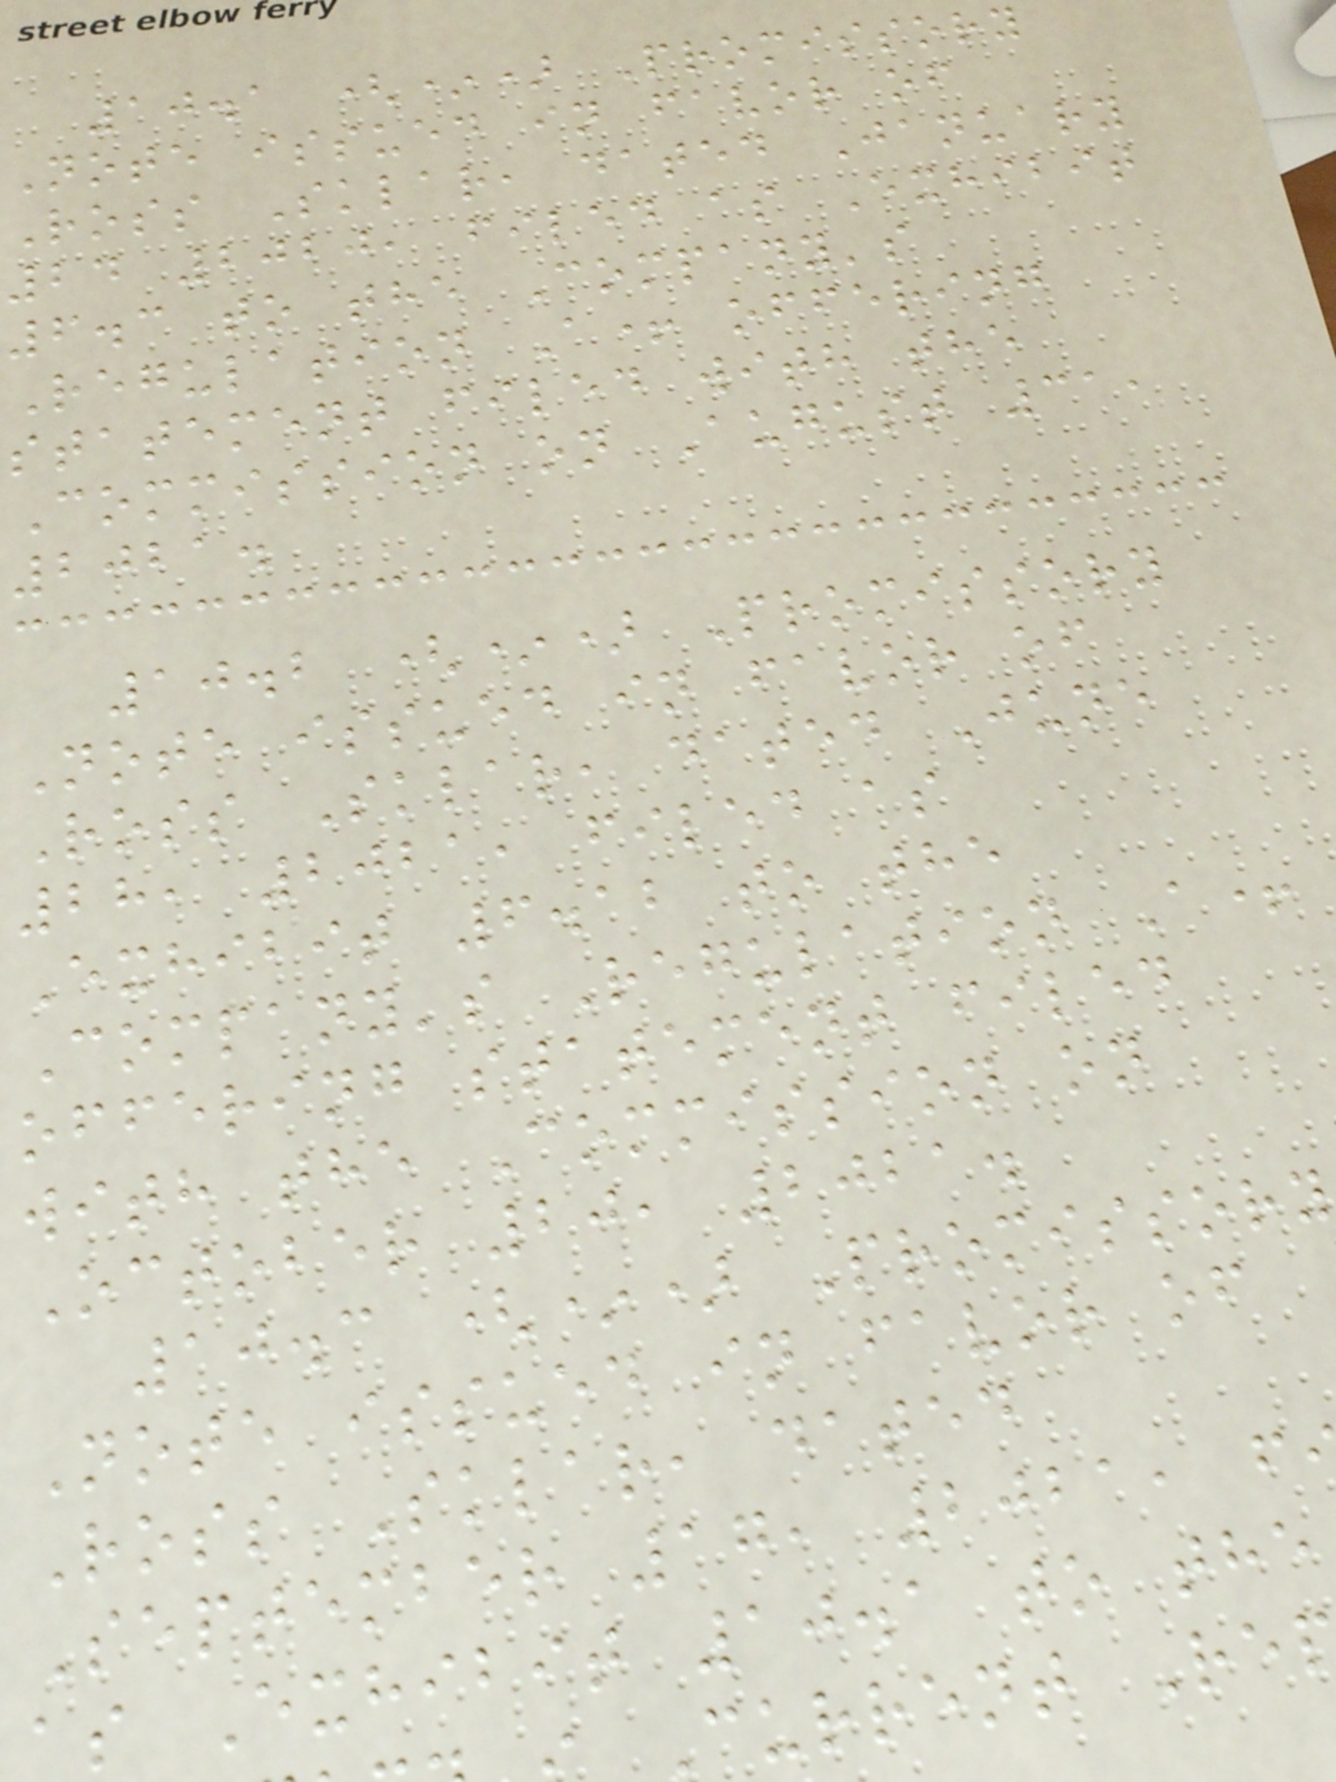10.1 (*) Promissory
Note issued in favor of
Ross Sklar, dated January
24 2020, filed as Exhibit
6.3 to the Company's
Regulation A+ offering
statement filed with the
Commission on August 31,
2021.
10.2 (*) Promissory
Note issued in favor of
Ross Sklar, dated June
28, 2021, filed as
Exhibit 6.12 to the
Company's Regulation A+
offering statement filed
with the Commission on
October 20, 2021.
10.3 (*) Promissory
Note issued in favor of
Ross Sklar, dated
September 17, 2021, f
as Exhibit 10.1 to the
Current Re
